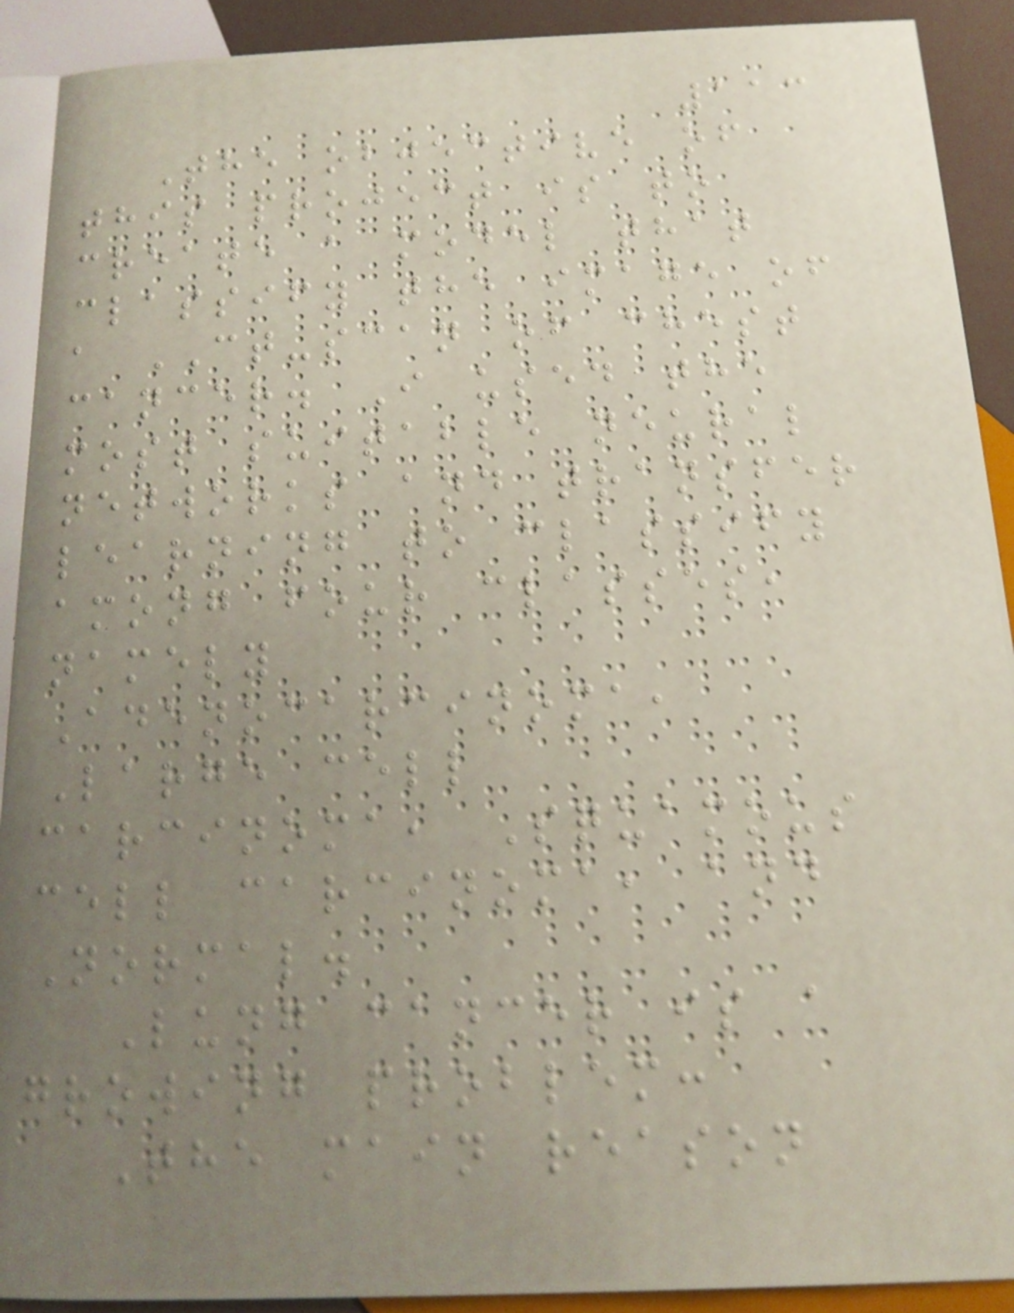113
The objective of
this project is to
create a model that
classify the image of
a CT-scan of chest
cancer. I used the
most suitable neural
networks and transfer
learning to classify
among four classes,
namely
Adenocarcinoma,
Large cell
carcinoma, Squamous
cell carcinoma, and
Normal.
Lung cancer is a
growing problem:
The main reason
